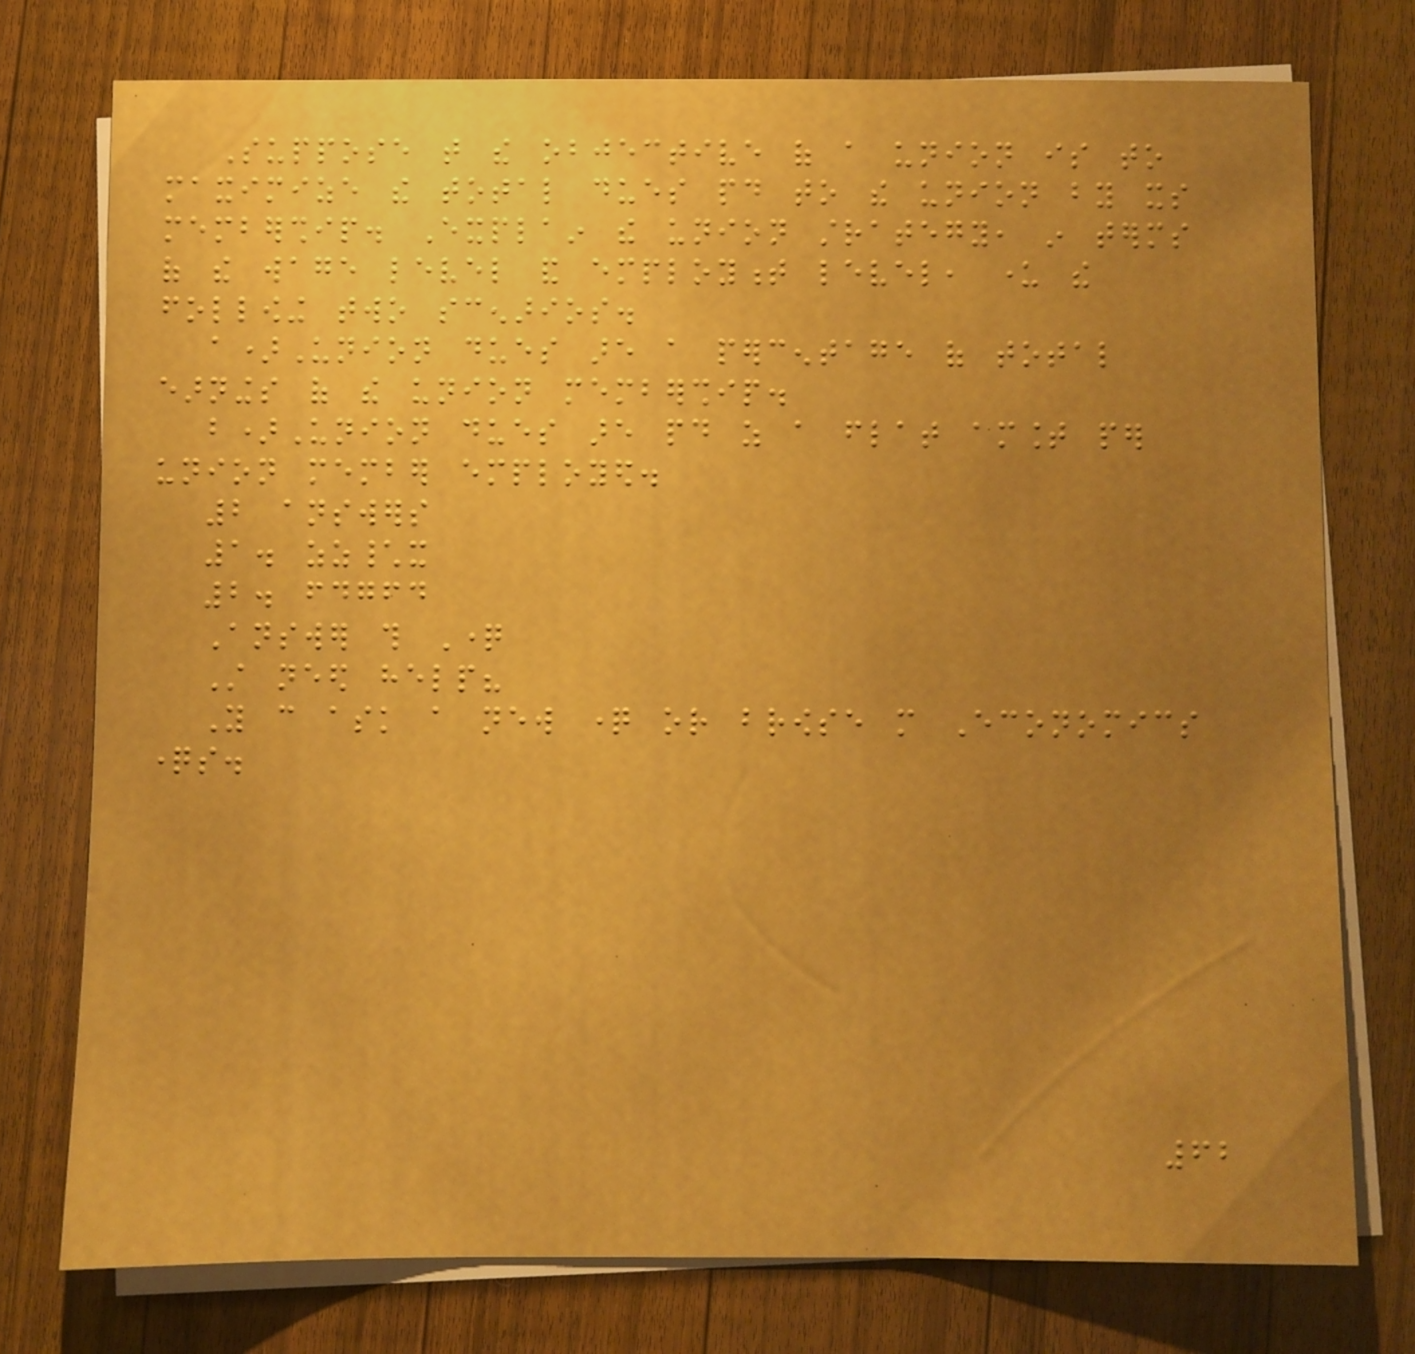Suppose that the objective of a union is to
maximize the total dues paid to the union by its
membership. Explain the union strategy, in terms
of the wage level and employment level, under the
following two scenarios.
a)Union dues are a percentage of total
earnings of the union membership.
b)Union dues are paid as a flat amount per
union member employed.
2 answers
1. zz\x
2. fdgfd
Answer this Question
Still need help?
You can ask a new question or browse more Economics
questions.
62
